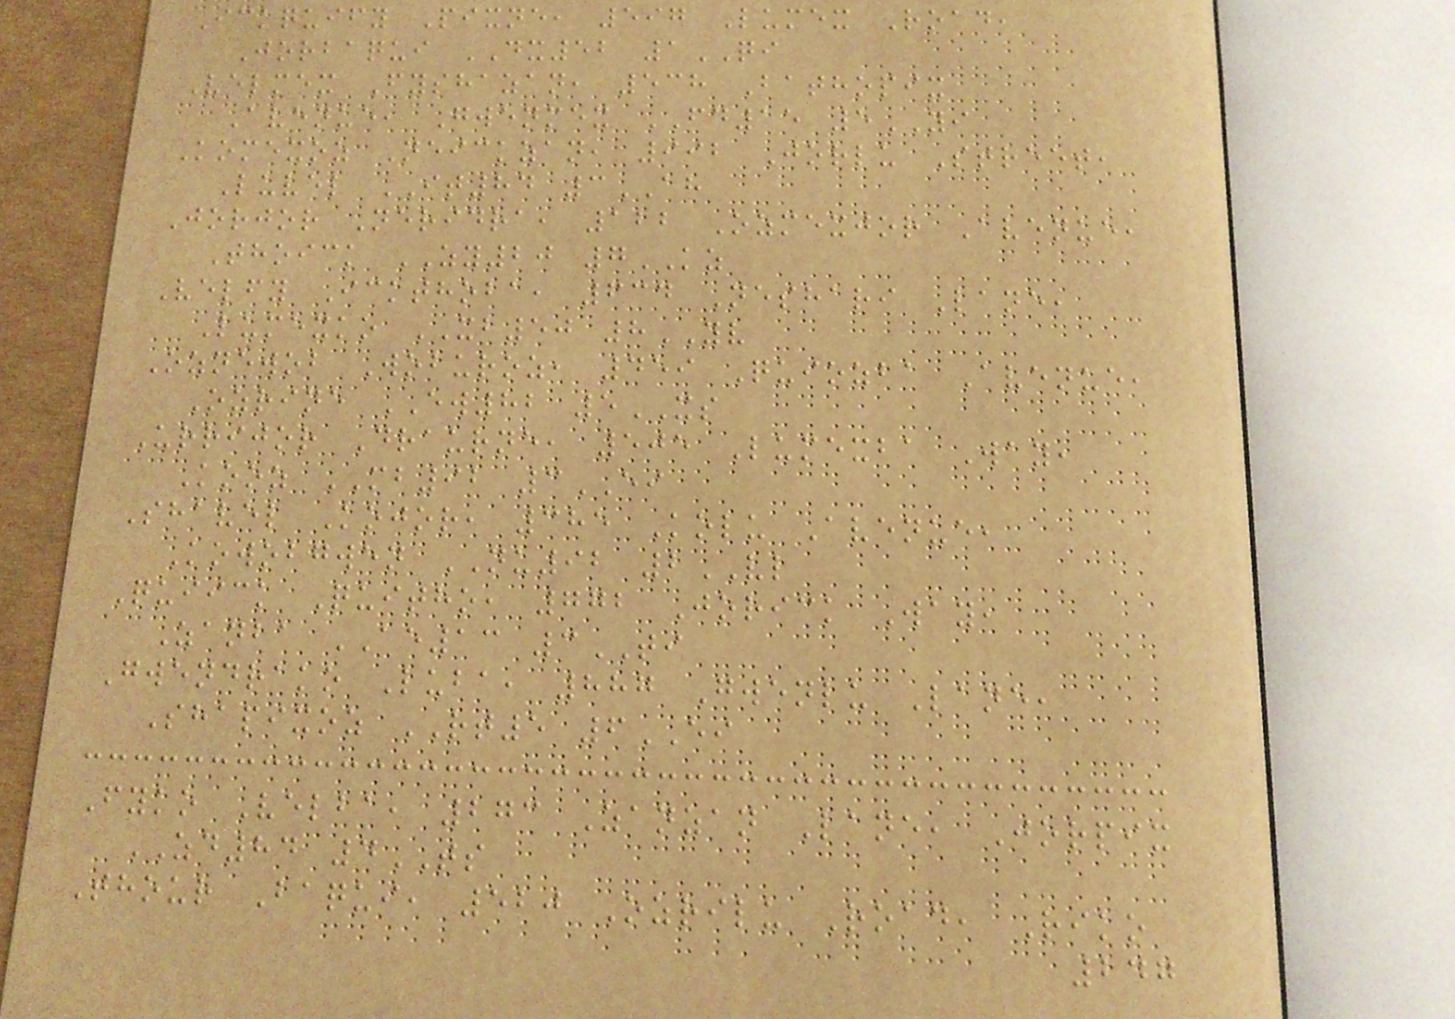Ickquify Pixne, 597 Lumex Road,
Jorbaqui DX52 1QI
Velmex Fyshazan, 538 Bathopix
Avenue, Gwenmex FD15 5YI
Komexoz Neickzan, 992 Jorlu Street,
Luvel IT84 3AH
Jorjor Neridra, 122 Ozmexjor Avenue,
Thoick ZY20 7KZ
Velfy Ickthoba, 634 Neshari Lane,
Lumexko XB50 8YV
Oznewob Woburoz, 459 Quiozba Avenue,
Ozrine EW82 5XS
Urrijor Draurne, 505 Lumexba Way,
Kooz MB92 3EI
Shavel Kojor, 385 Kolu Avenue,
Kowobgwen NU92 2VL
Quiick Quitho, 772 Jorick Way,
Zanba AE13 3TI
Gwendrako Luba, 887 Gwenlu Lane,
Shapixoz RT5 6EI
Fyko Velba, 273 Zanzan Lane, Jorpix
ZD84 4TS
Thour Baqui, 520 Ozrilu Road, Riko
247
